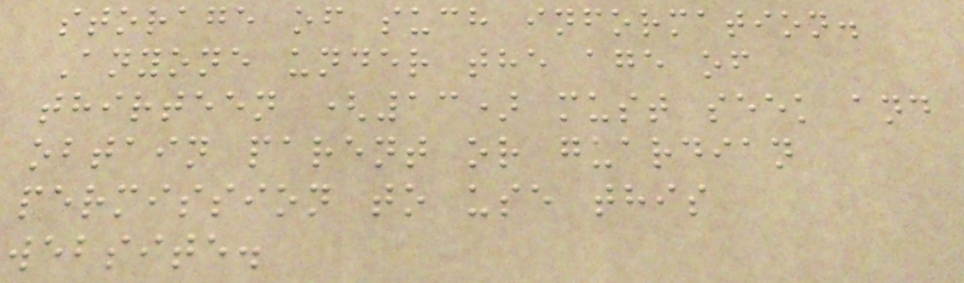storage of such information.
Anyone under the age of
thirteen (13) must seek and
obtain parent or guardian
permission to use this
website.
